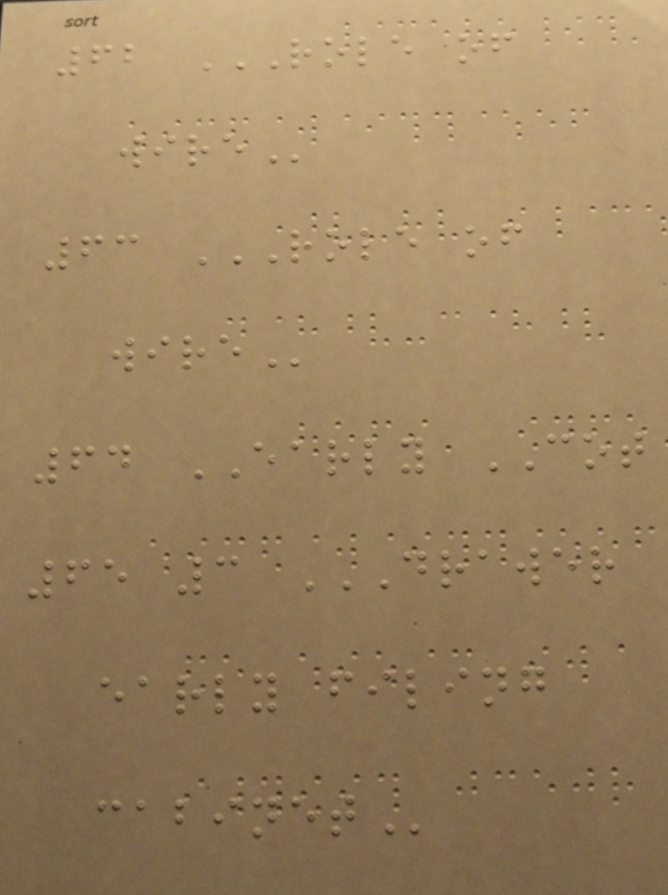62 ROLE OF
WIRE
63 ROLE OF
WIRE
64 EARLY COT
65 3 DRAWER
EARLY FILING
CABINET
